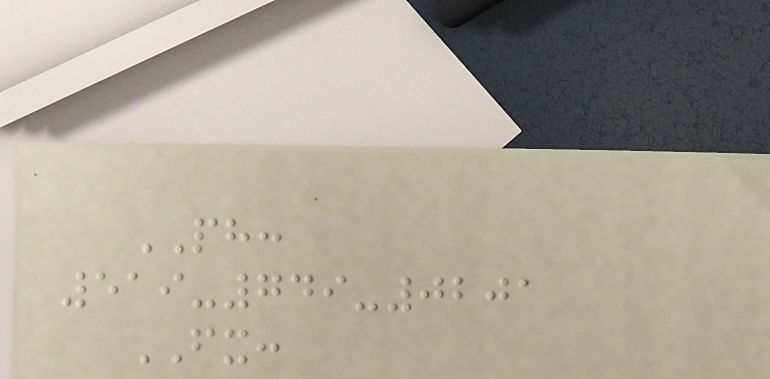PH:
519-749-0201
FX:
